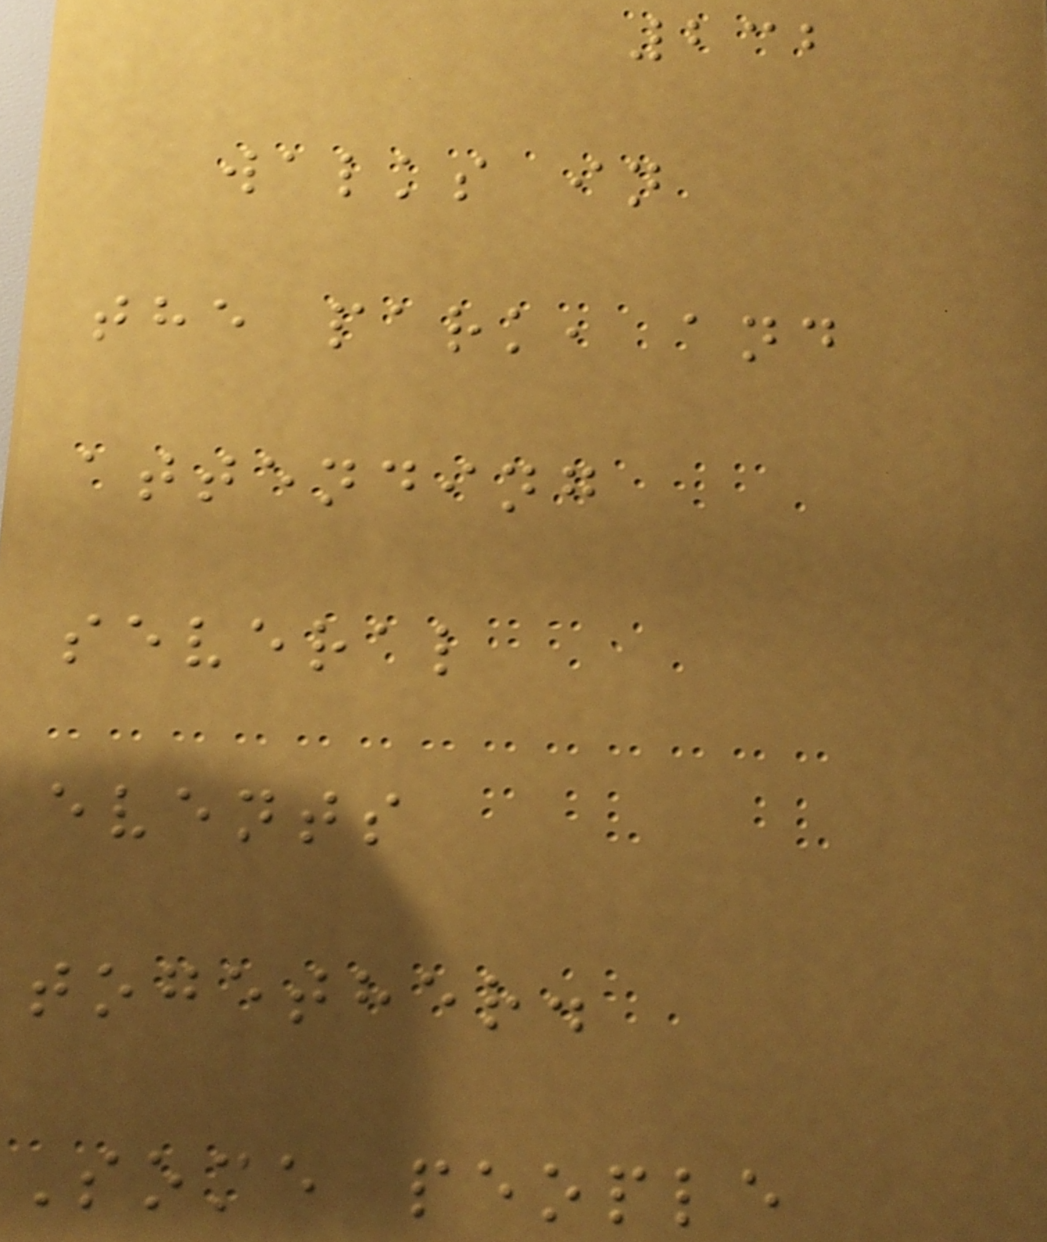232
walks in
the park, and
attending
several
events
together.
Some people
